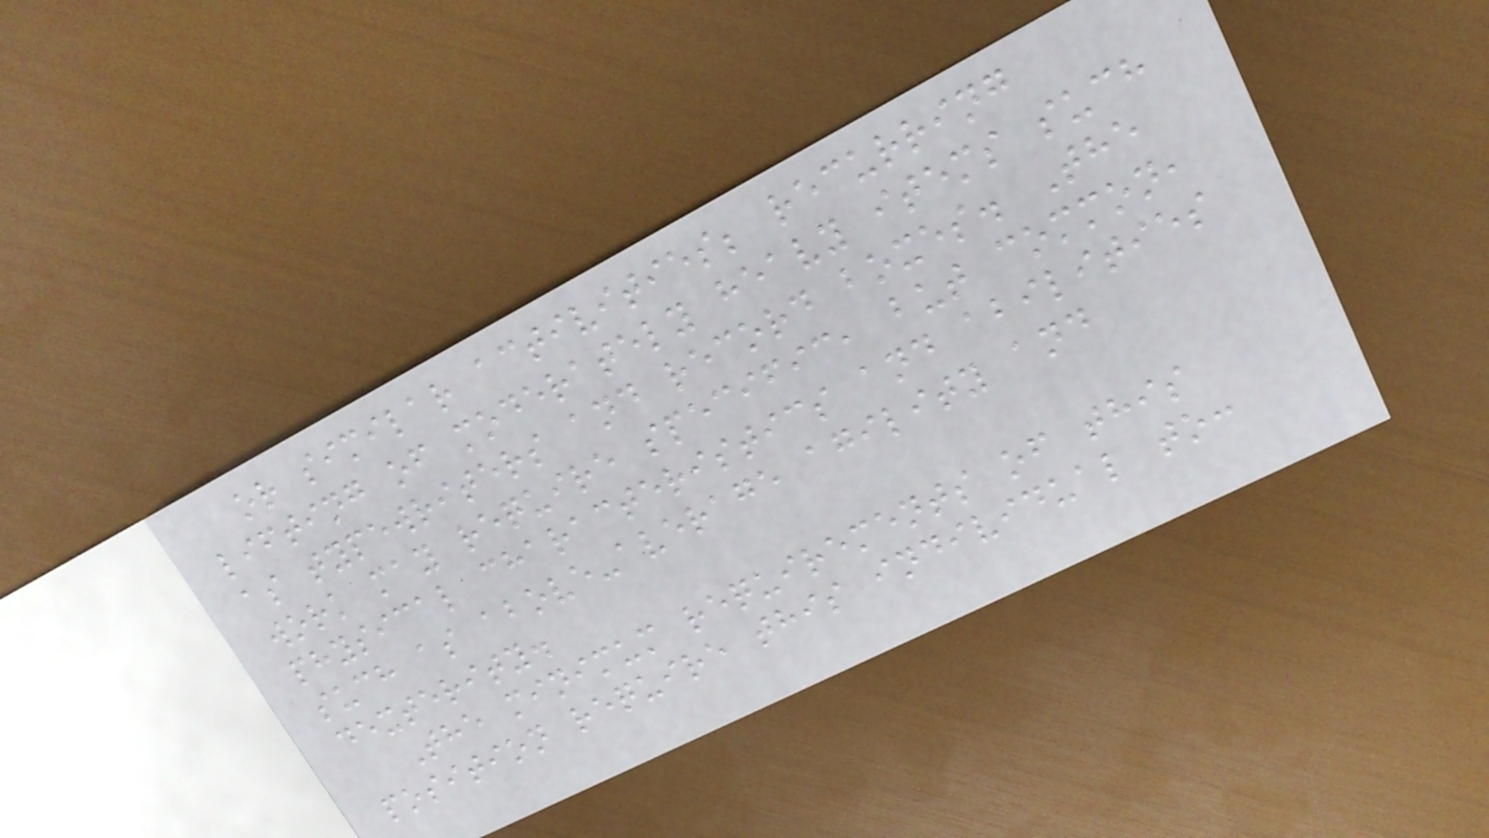or similar activities; recurring
lifting of moderately heavy items such
as typewriters and record boxes. The
work may require specific, but common,
physical characteristics and abilities
such as above-average agility and
dexterity.
The minimum requirements of this
position require this individual to:
